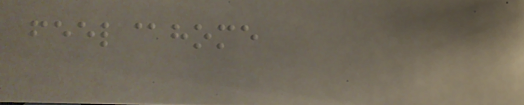feel@home
